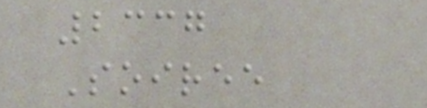2337
Soiree
